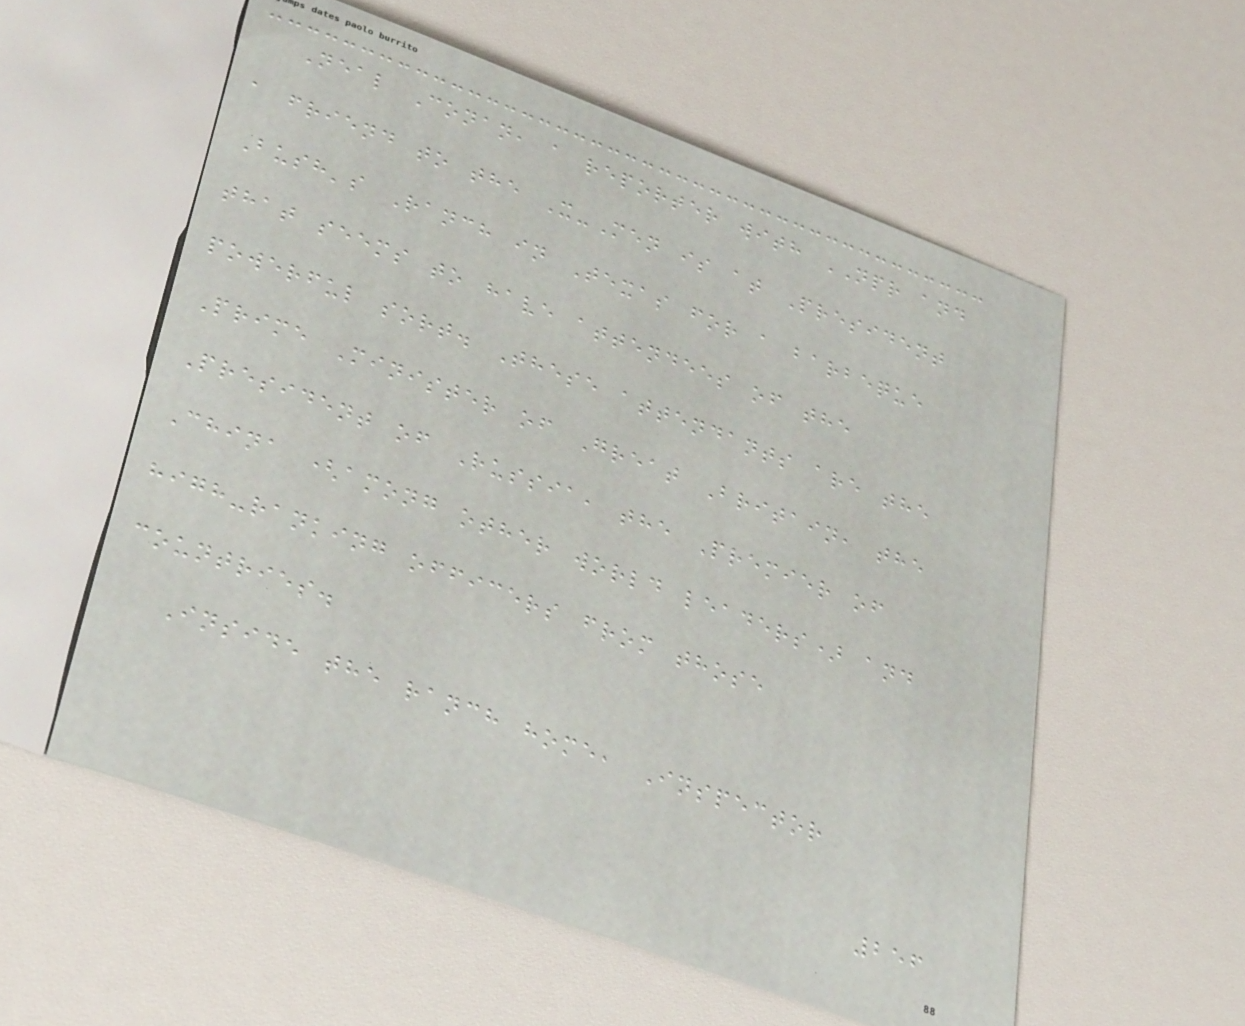Neal Conan, a reporter with NPR and
a friend to the X-Men is at President
Bush's Ranch in Texas for a barbeque
that seems to have attendees of the
powerful sort. These attendants are the
Prime Minister of Great Britain, the
President of Russia, the Premier of
China (among other world leaders) and
high-ranking officers from those
countries.
Inside the ranch home, Inspector
256
